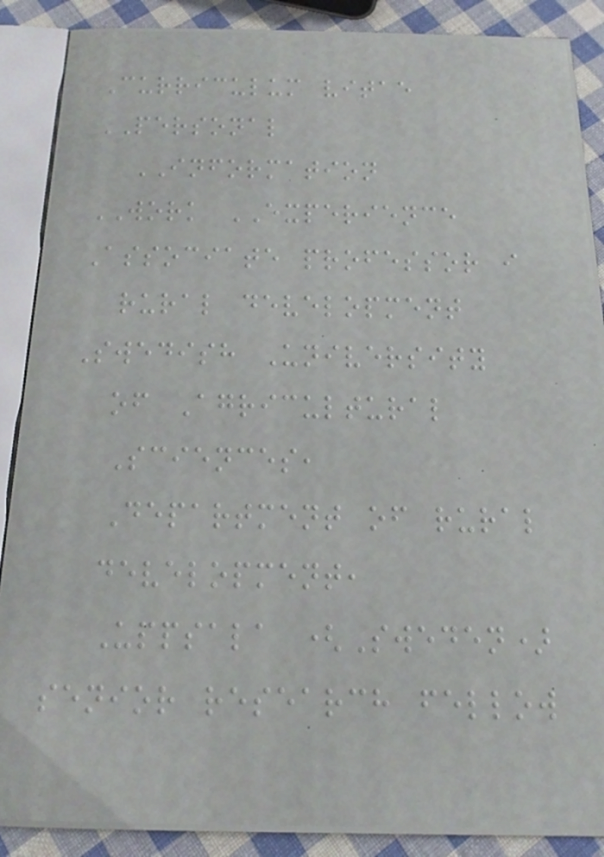Curriculum vitae
PERSONAL
INFORMATION
WORK EXPERIENCE
Associate professor i
rural development
Swedish University
of Agricultural
Sciences,
Department of rural
development,
Uppsala (Sweden)
senior research fellow
